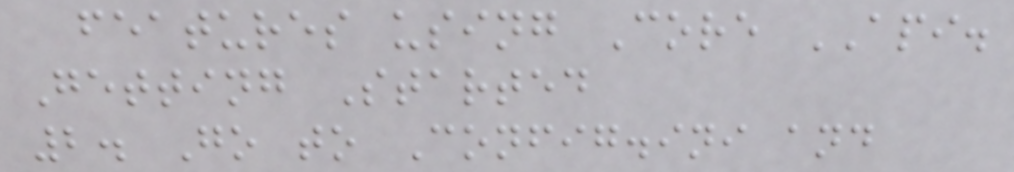features using Core API.
Getting Started
2. Go to Config.ini and
